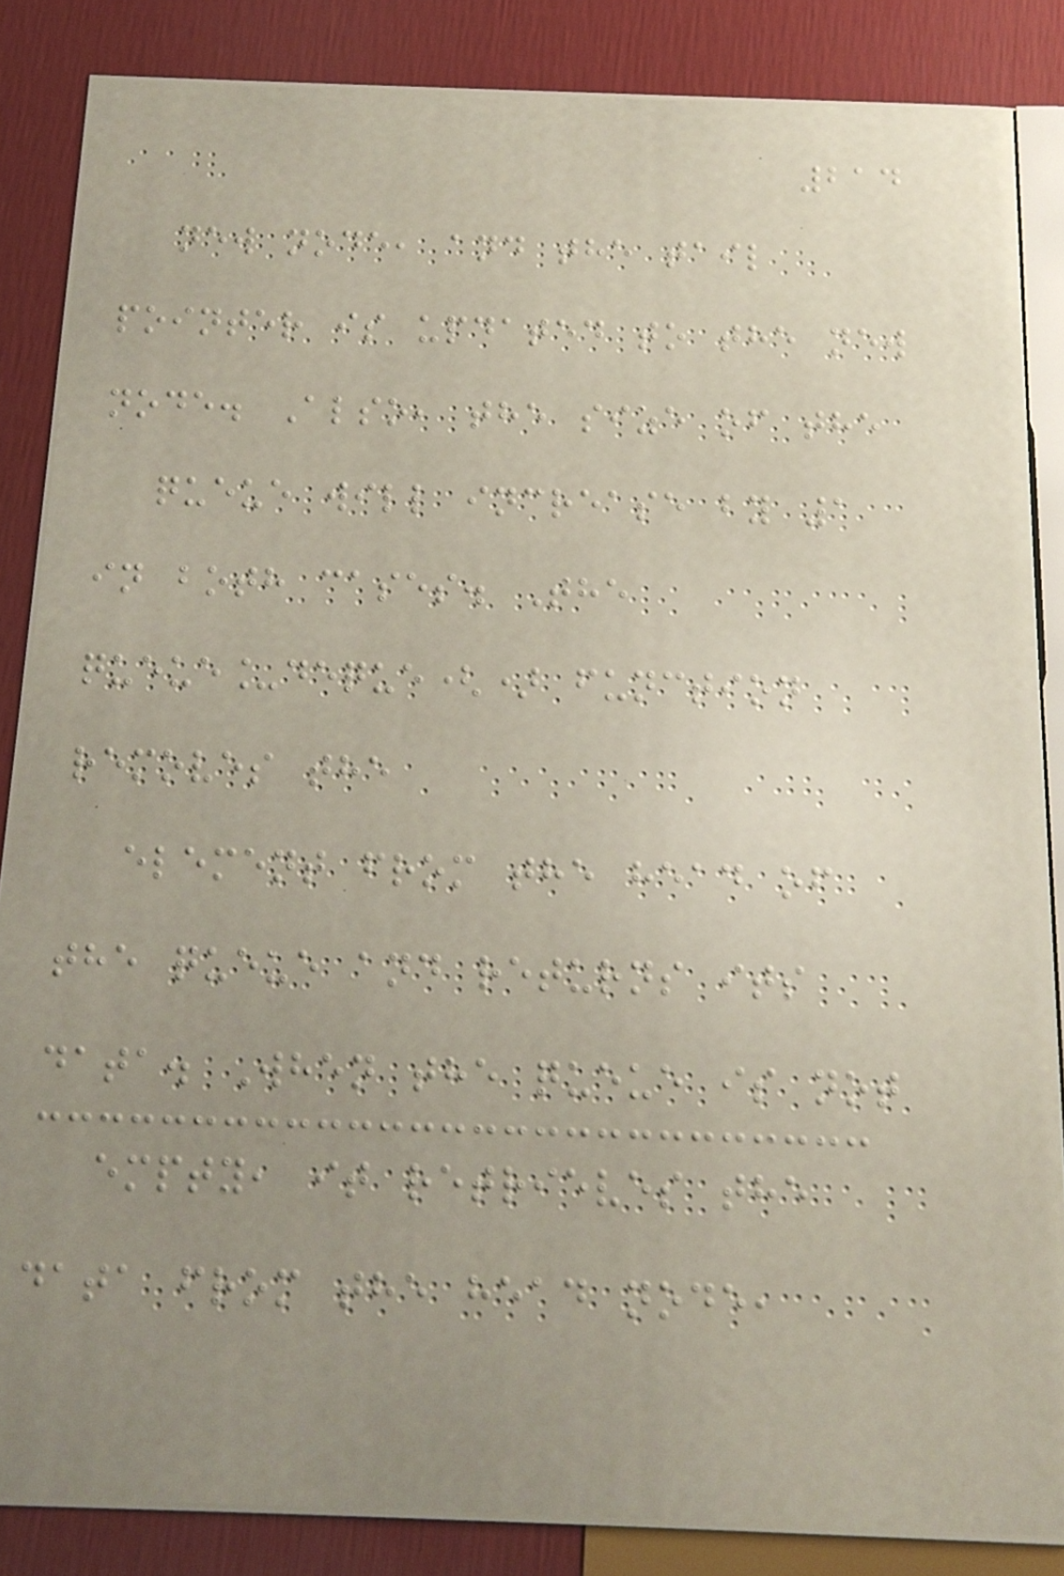214
new node, and the tail
pointer is updated to the new
node. Also, the size of the
queue will increase by 1
in both cases. The
queue_deque() function
removes the
element from the head of
the queue and returns its
data. When the queue is not
empty, it retrieves the
data from the head node,
